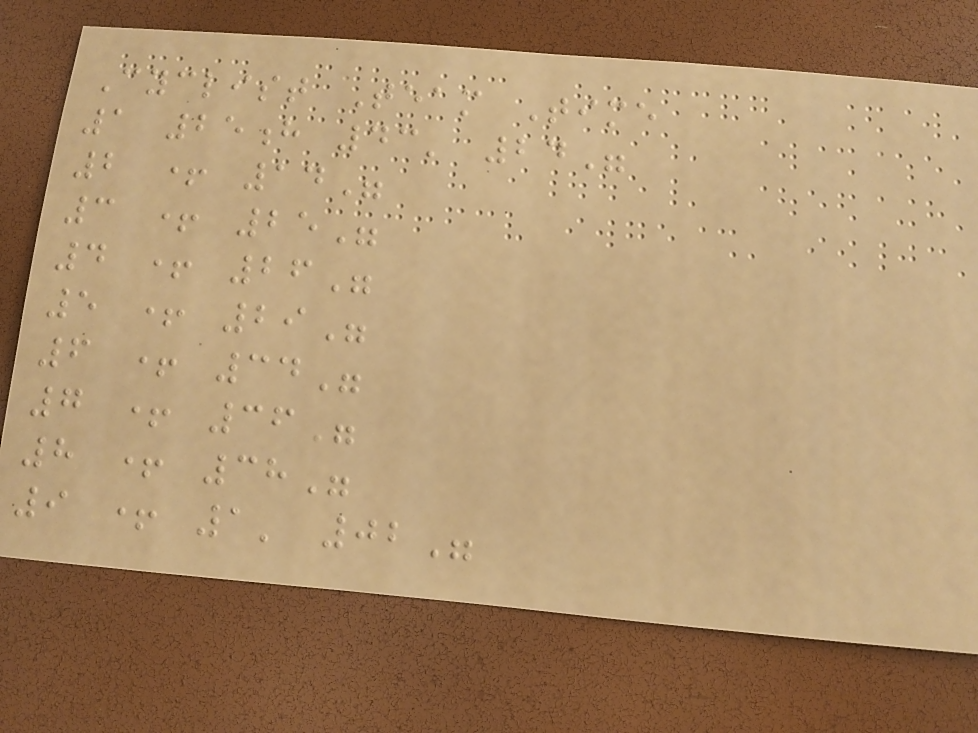Cyclist Team Time
1 25h 43' 24"
2 + 14"
3 + 25"
4 + 26"
5 + 29"
6 + 34"
7 + 36"
8 + 38"
9 + 1' 02"
